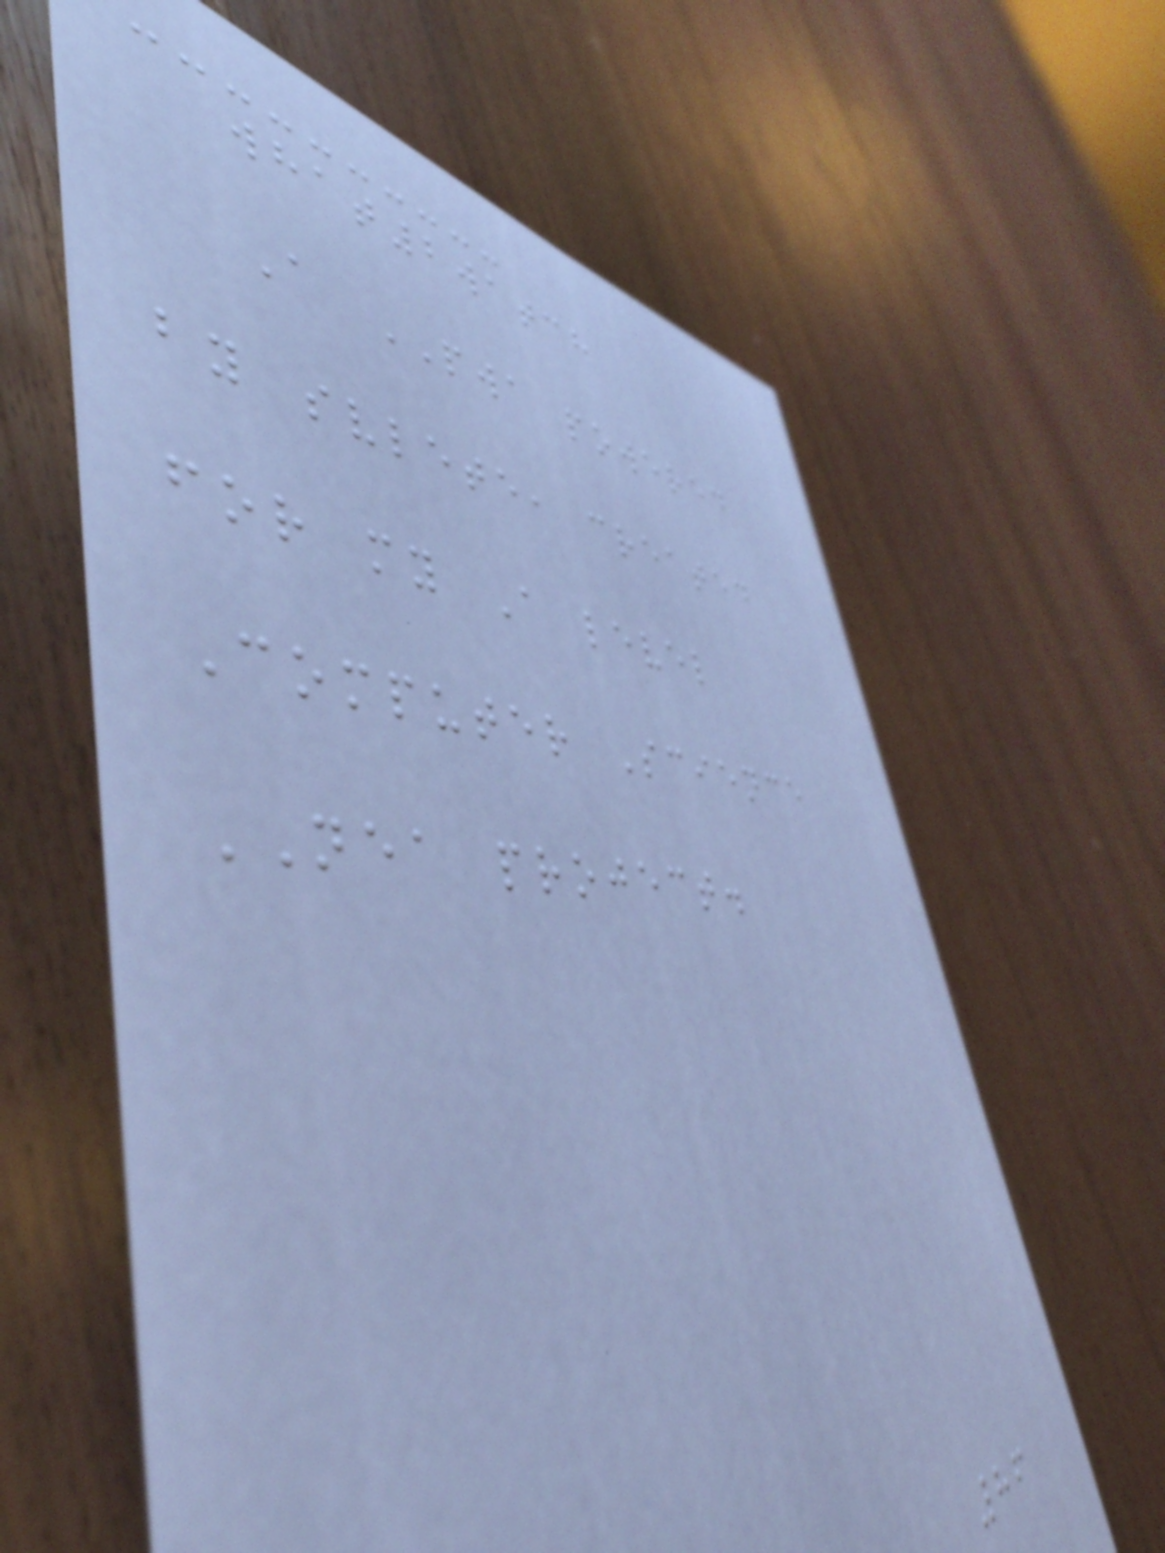what2watch
A PWA powered
by svlete, created
for my A level
Computer Science
NEA project.
86
